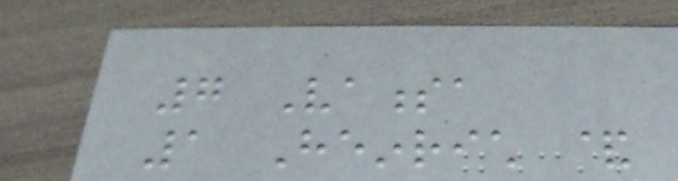7 Vanessa
1 Heinrich &
